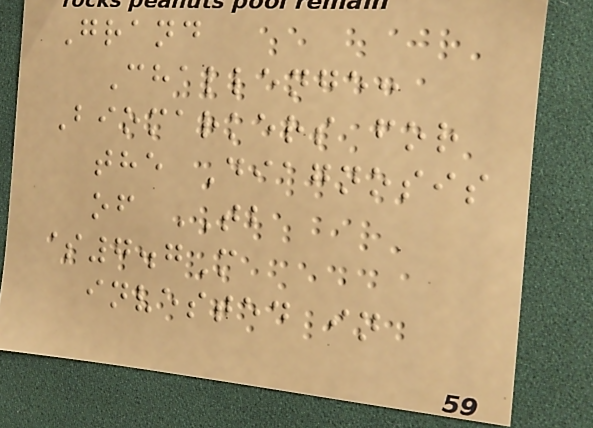Grand
Challenge:
Biomarkers for
the Diagnosis
of TB
$7.7M
invested in
